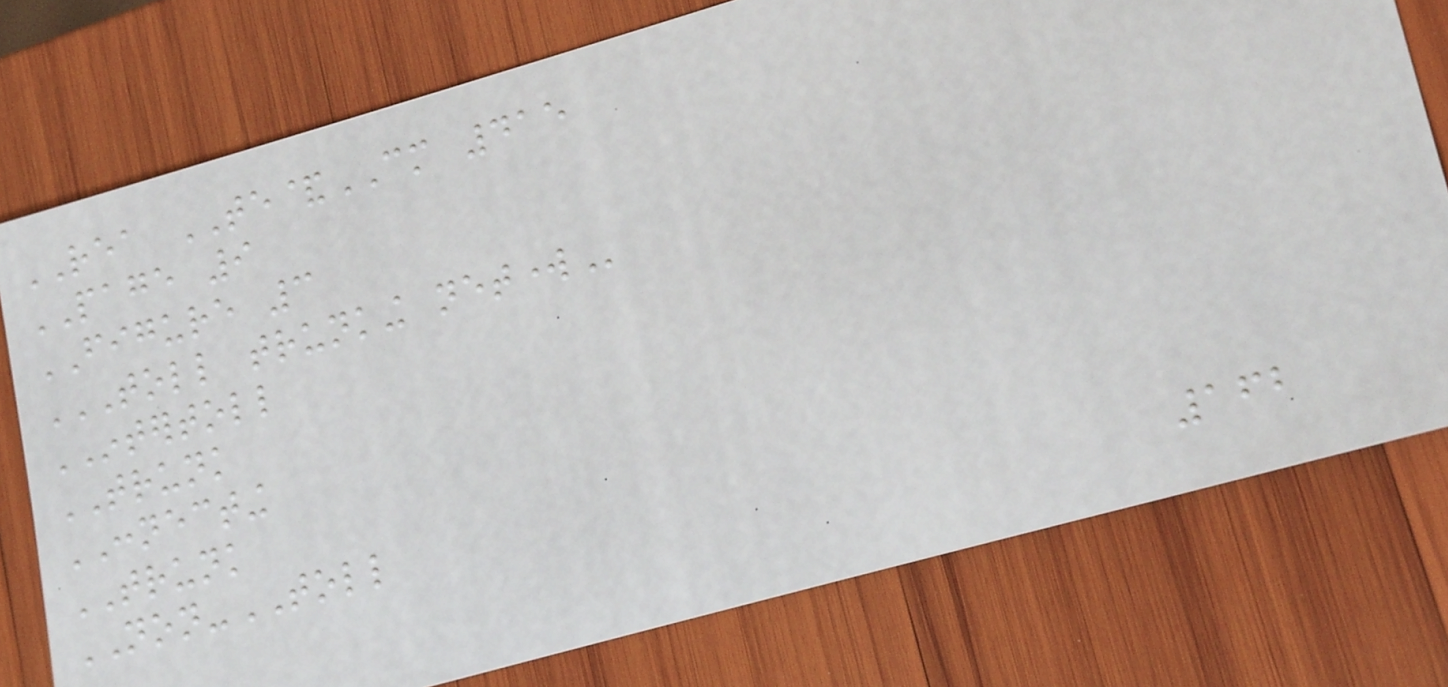REA TE&CM 415
PAGE 9
FIGURE 3
TOLL TRUNKING NETWORK
INTERTOLL
TRUNK
CONNECTING
TRUNK
NON-TOLL
162
